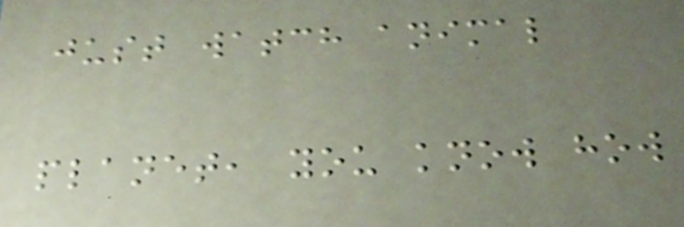just watch animal
planet, you know how
